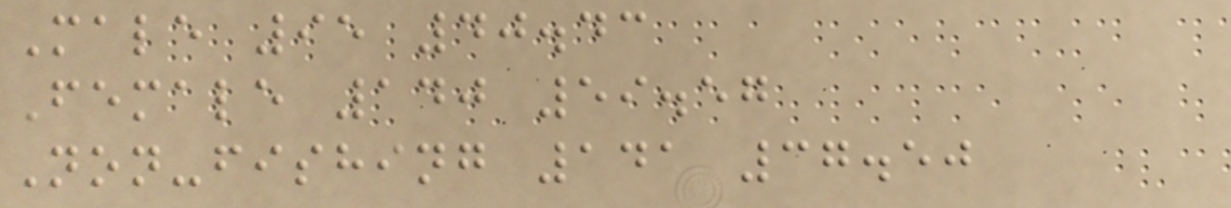Male 95 40.43
Female 140 59.57
Non-fishing 141 37.50
